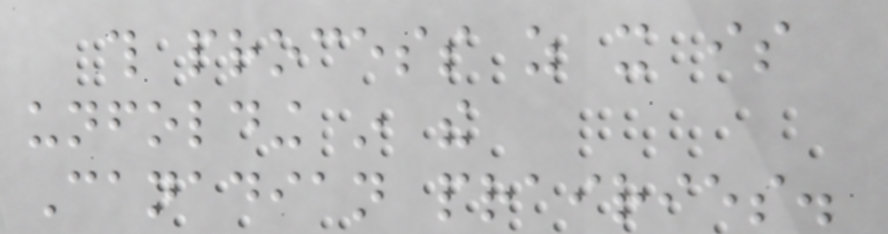this process as it is
unfolding in the
Canadian prairies.
